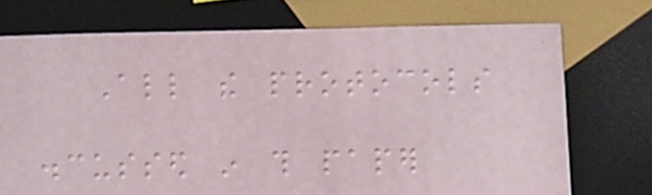All the protocols
discussed in this paper
